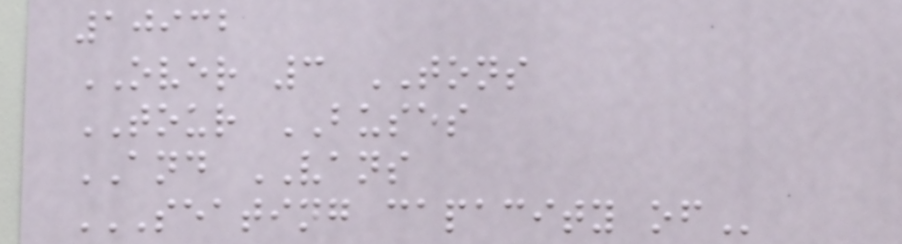10932
OVER 3 TONS
TOUR BUSES
AND VANS
SEATING CAPACITY OF
